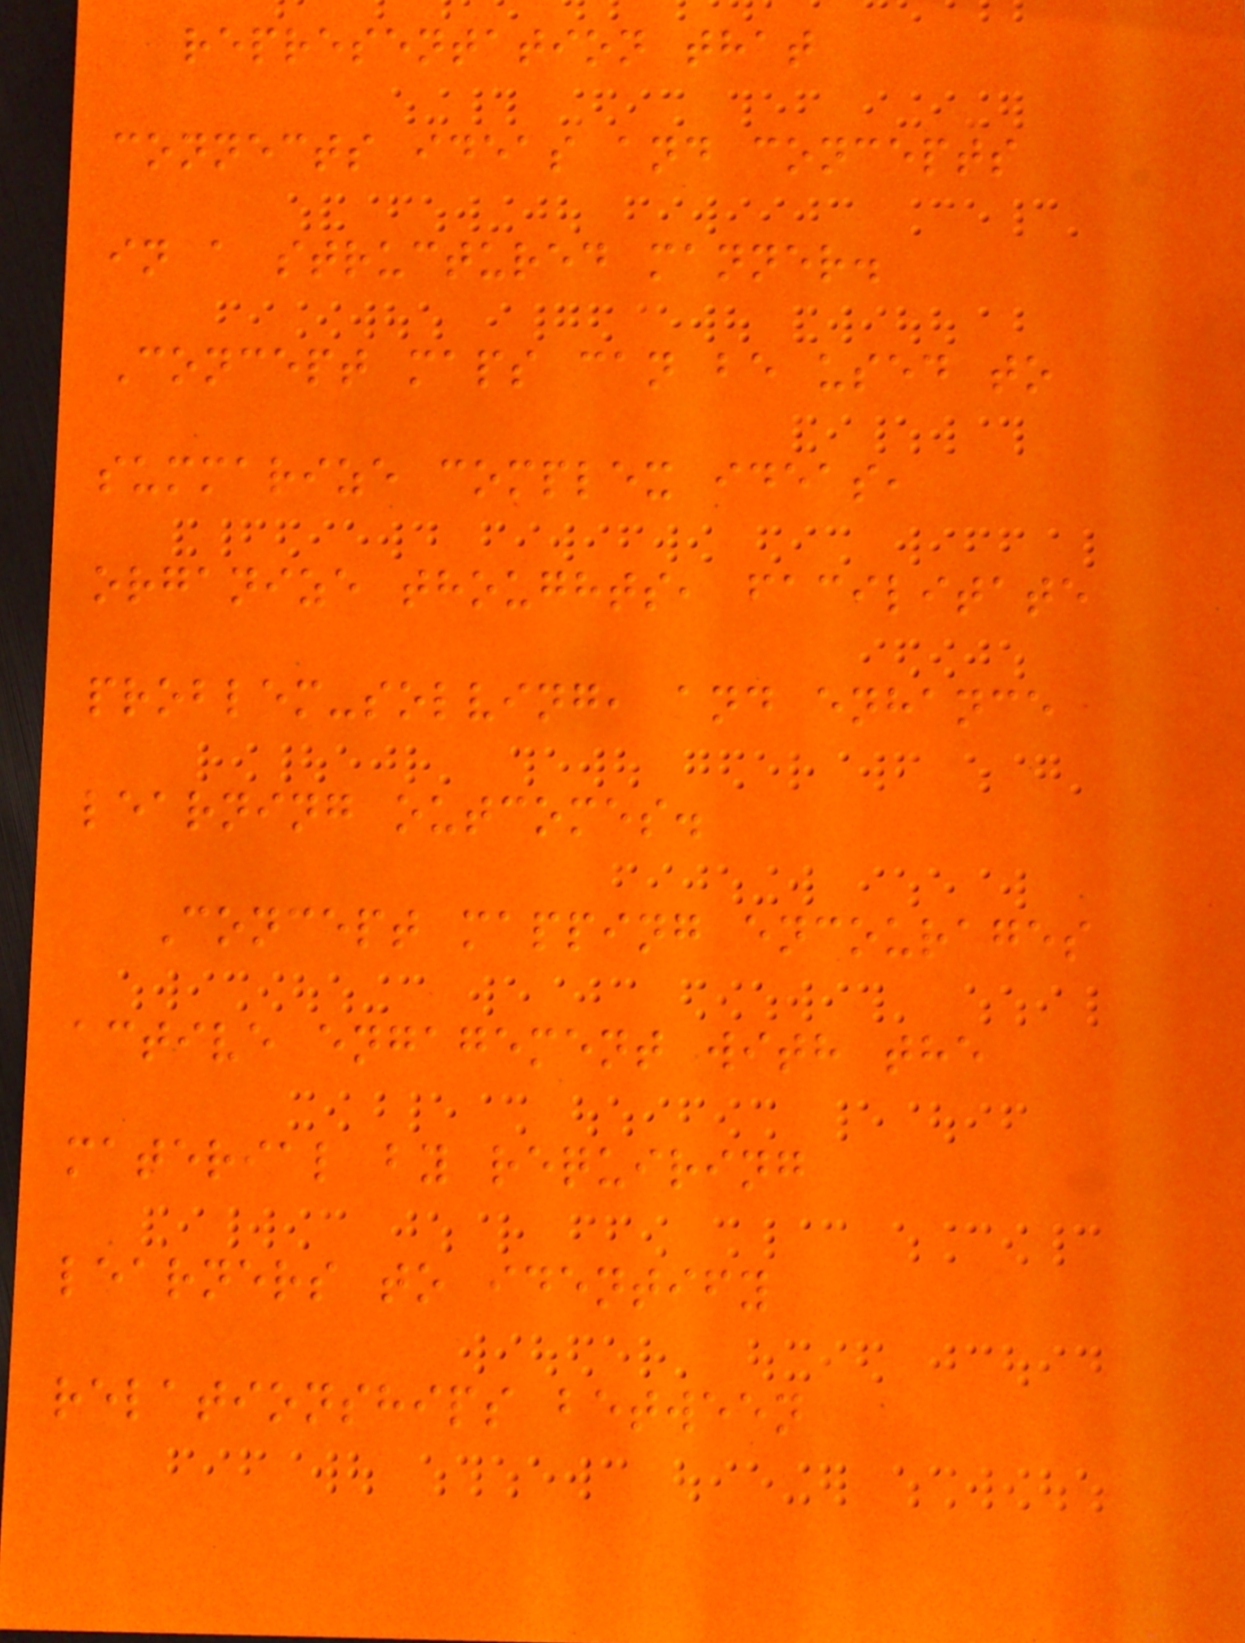representation that
connects ideas and concepts
in a structured manner.
Concept maps can be used to
summarize complex ideas,
organize thoughts, facilitate
problem-solving, and enhance
learning outcomes.
Concept mapping encourages
active engagement with the
material by requiring
learners to identify
relationships between
